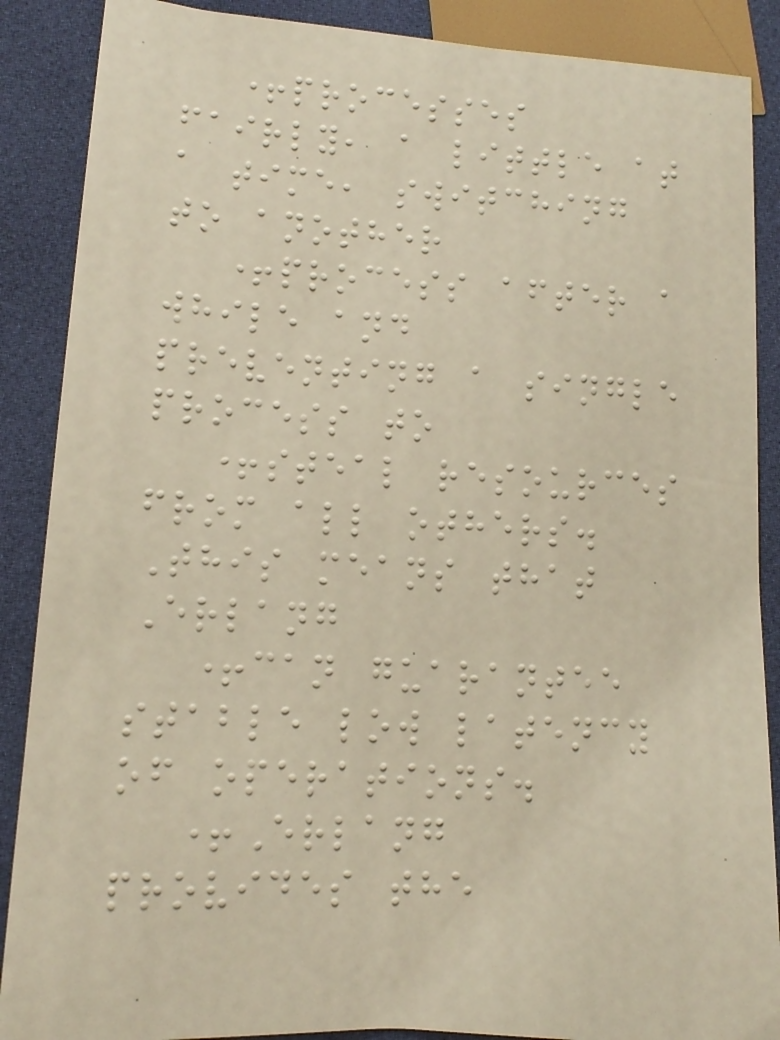+processes
fairly, a little at
a time, switching
to another
+process after a
while and
preventing a single
process to
+steal resources
from all others.
This means that
Erlang
+can guarantee
stable low latency
of operations.
+Erlang
provides the
